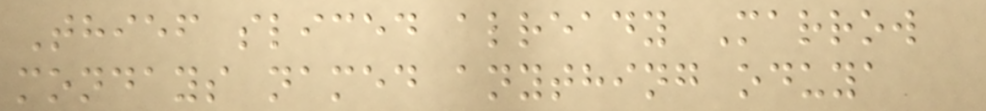Thief sliced already Marrow
mondays named anything oduya
